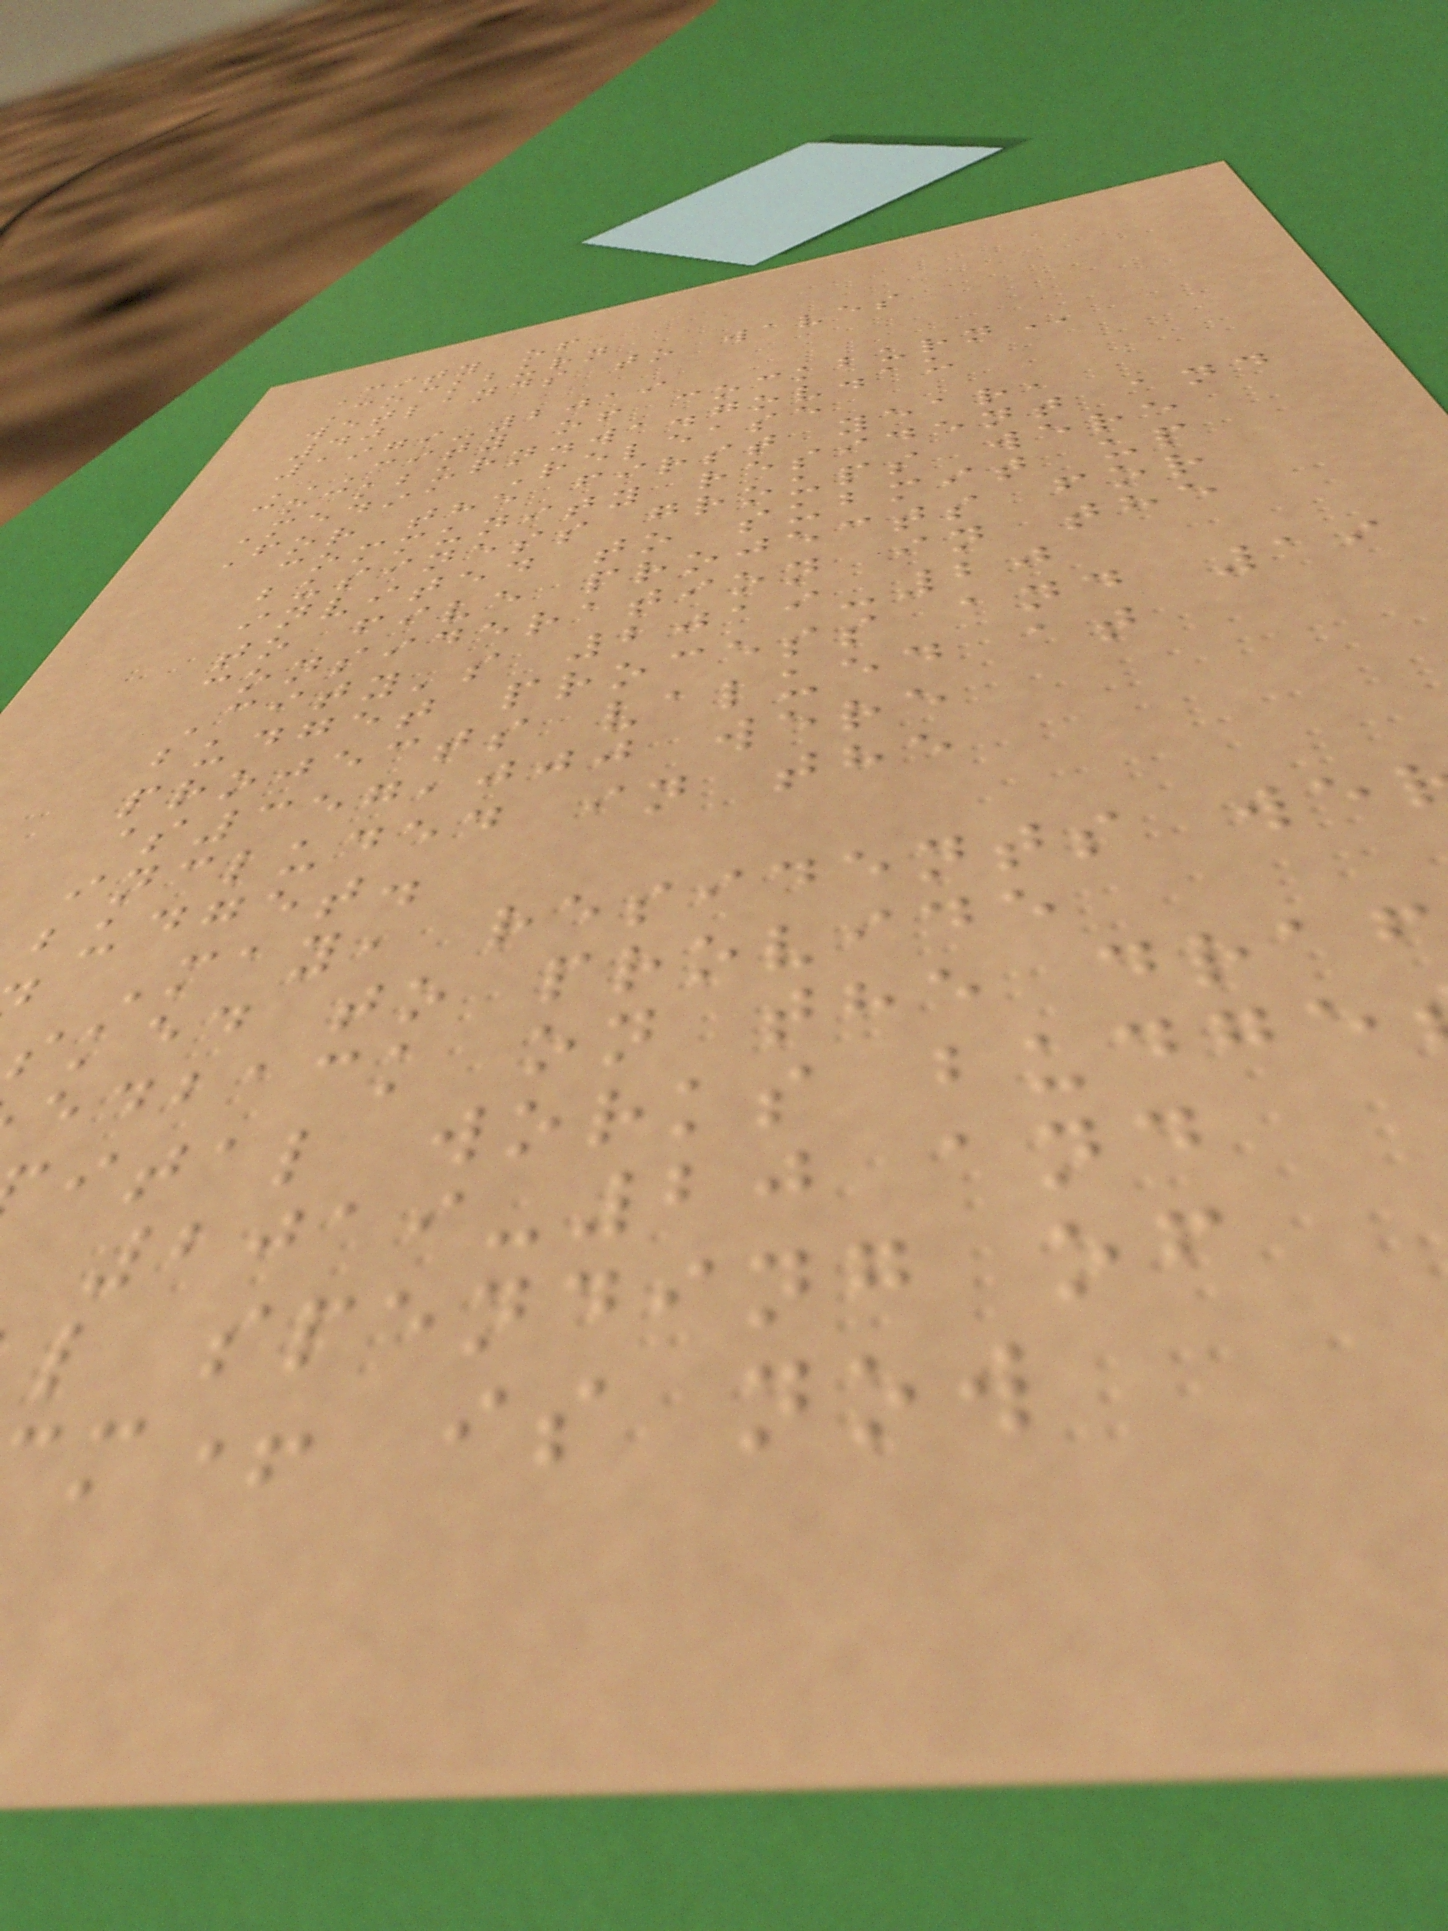City of
Cockburn
wetlands to waves
40
1979-2019
CITY OF COCKBURN
cockburn.wa.gov.au
Media Release
For the first year,
community resident and
business groups were
invited to submit up
to five projects for
consideration in the
City's 2019-20
budget process and 19
projects valued at
$357,000 were
included in the
budget.
May, residents we
sked to provide
edback on the draf
ital works budge
2019-20 and
l spending of
m+ is now
